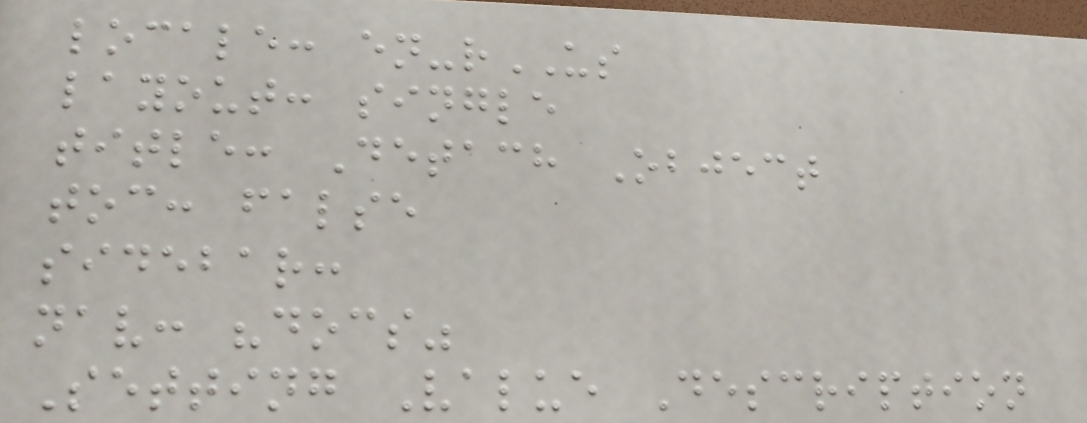locale: en-rUS
layout: single
title: Detach Object
toc: false
sidebar:
nav: "docs"
Setting Value Description
